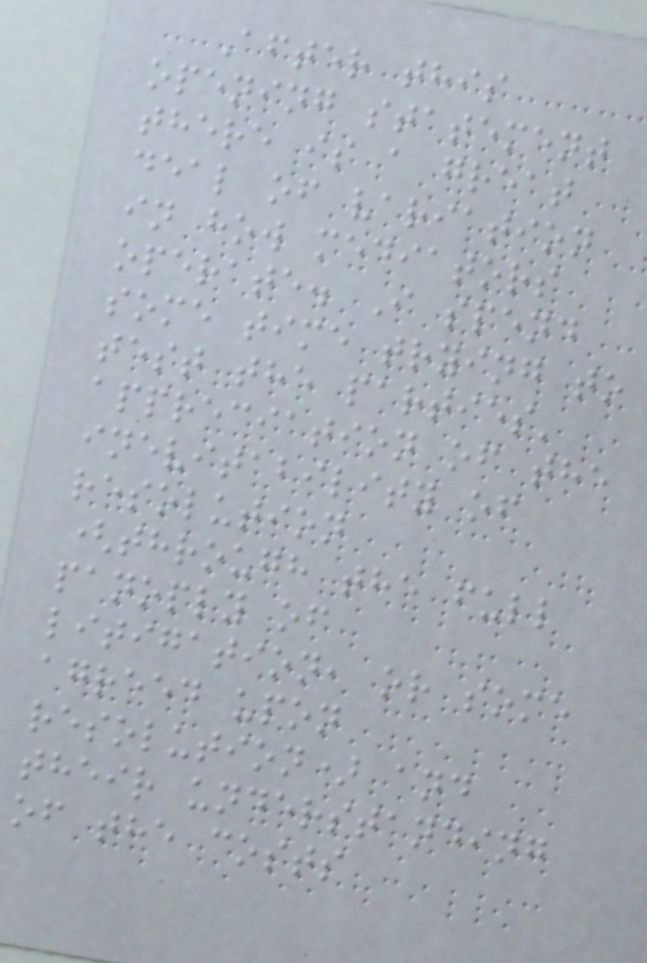After this
opening statement
there is a great
deal of variation
in how mediators
operate. I spend
some time trying to
test the parties'
appreciation of the
inevitability of
resolution
(through the full
panoply of
litigation, or some
agreed upon
resolution) and
their understanding
of the costs
